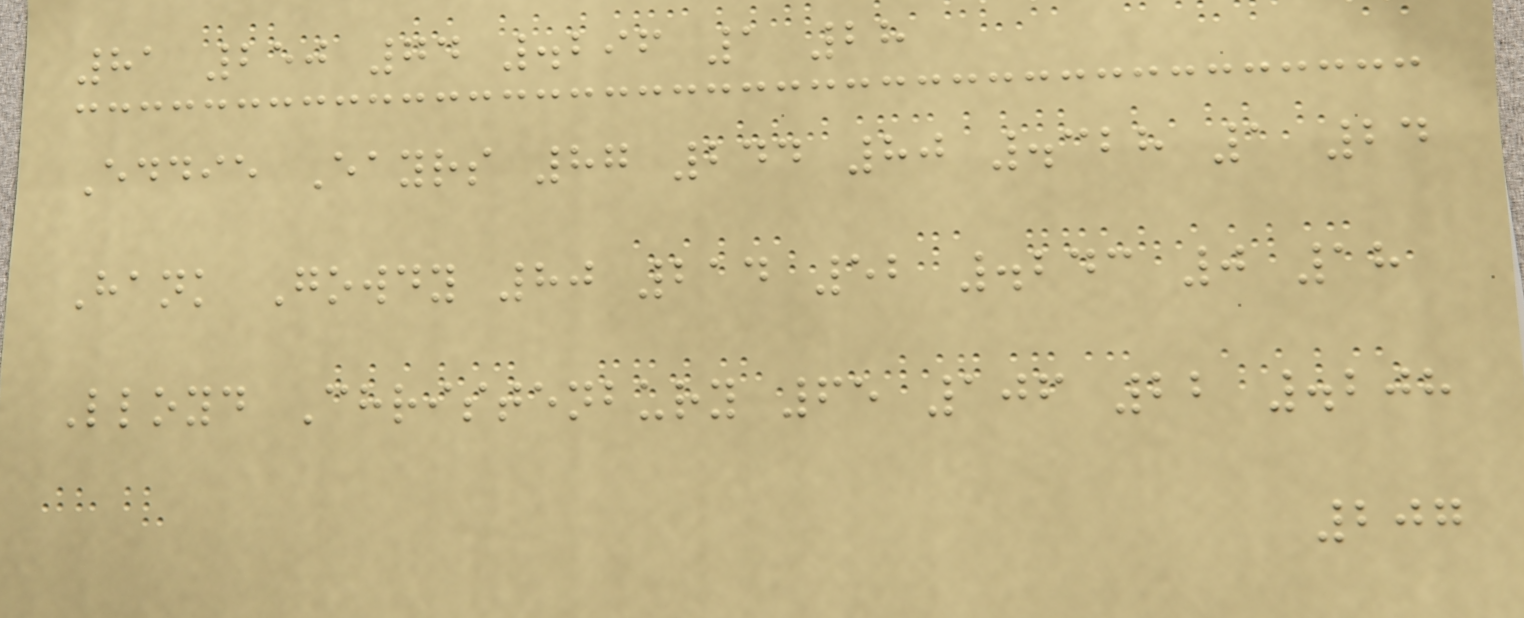81 250 74 .296 1 28
Eddie Eayrs 87 244 80 .328 1 24
Hank Gowdy 80 214 52 .243 0 18
Lloyd Christenbury 65 106 22 .208
207
